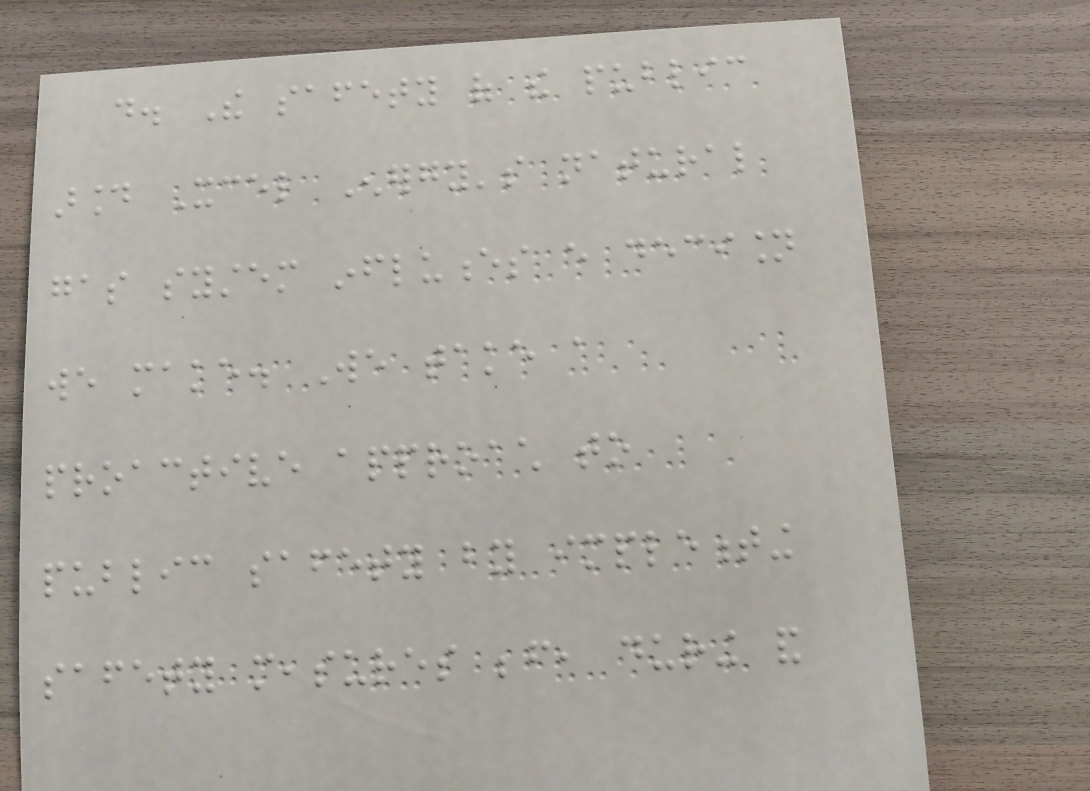do. The safety of the public
around Xcel Energy's natural
gas system influences every decision
we make. We take a
proactive approach to
public safety by implementing
safety measures before, during and
